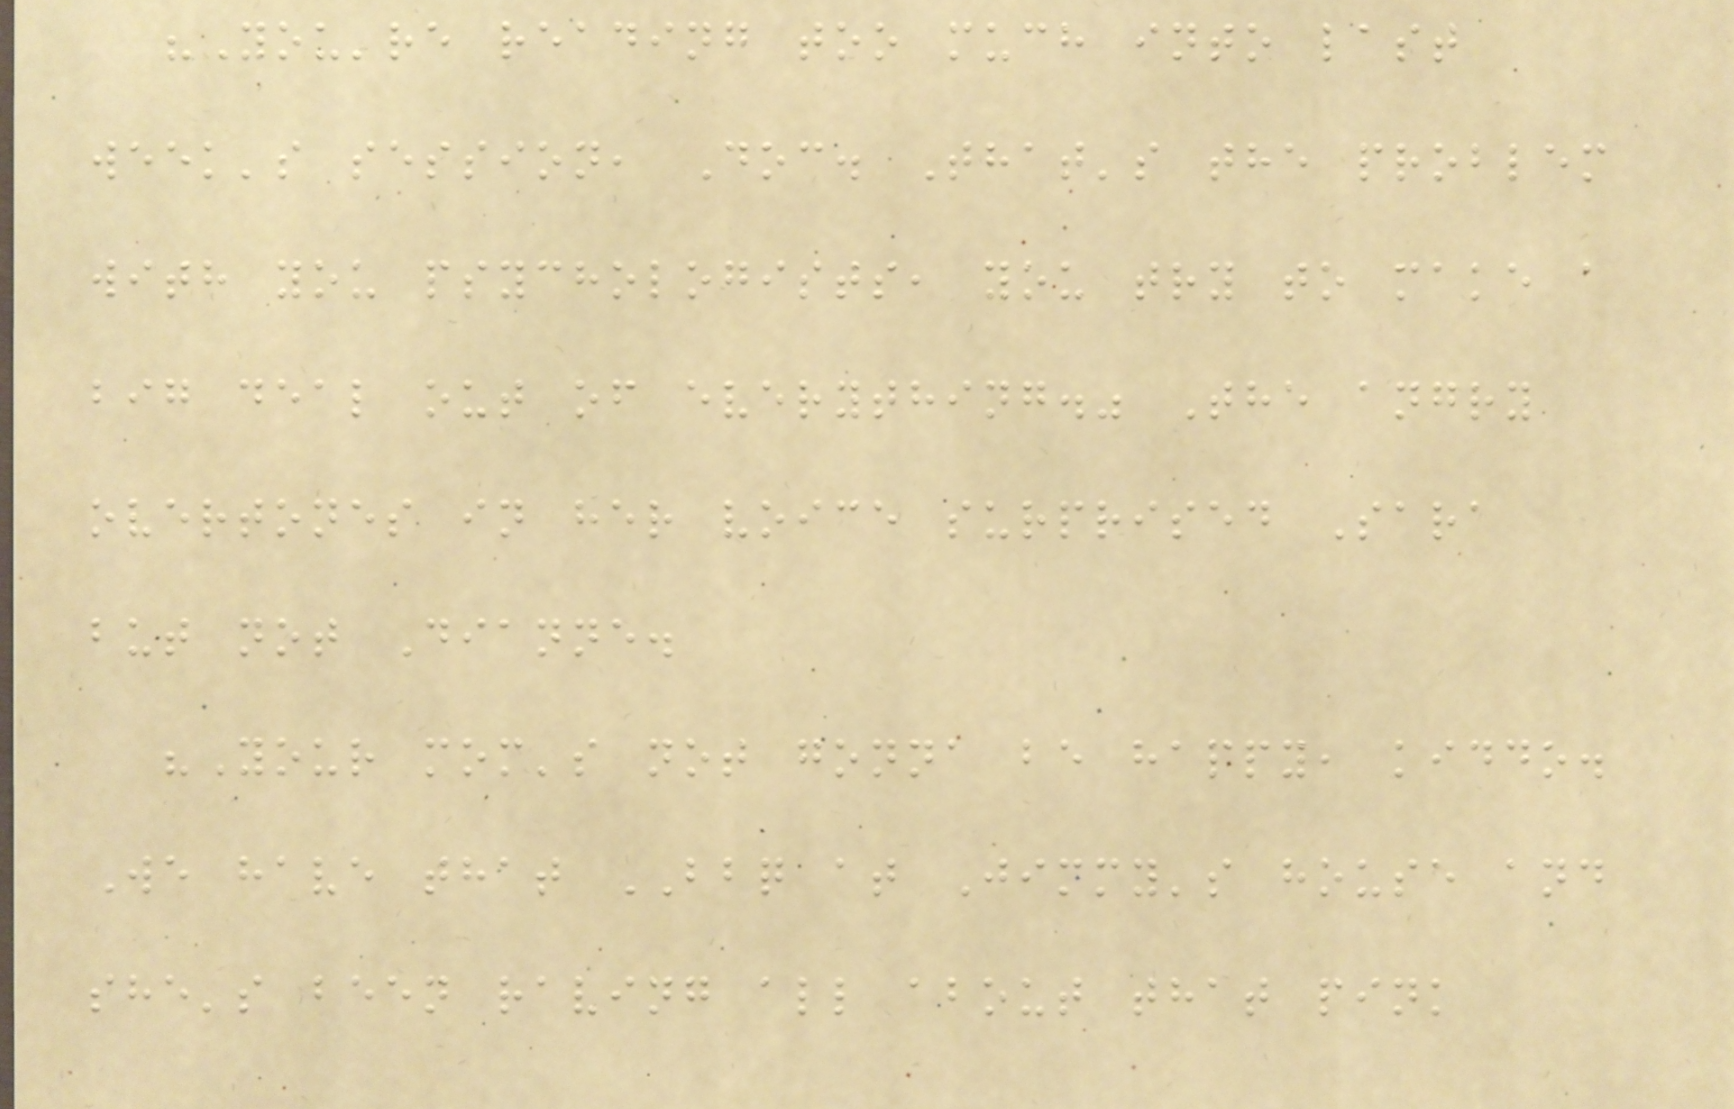"You're reading too much into last
week's session, Doc. That's the problem
with you psychologists, you try to make a
big deal out of everything." The angry
overtones in her voice surprised Sara
but not Dianne.
"Your mom's not gonna be happy, kiddo.
We have that BBQ at Jimmy's house and
she's been raving all about that pink
